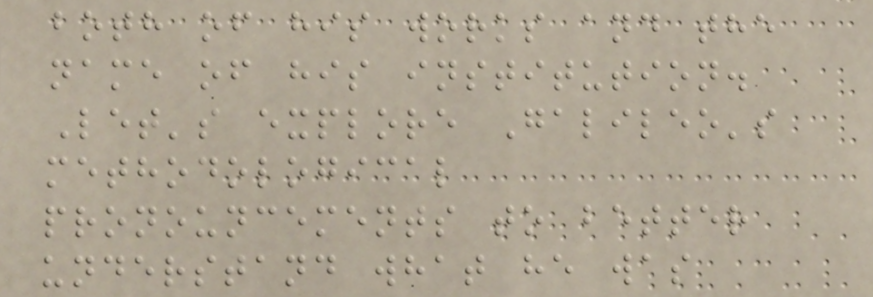both of his works and the
name of his institution.
Let's explore Galileo's
methodological
pronouncements to better
understand what he was
